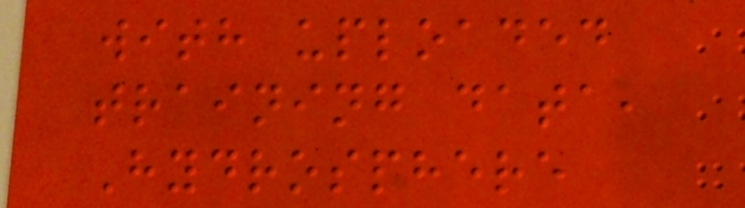with uploaded
training data,
Hydrosphere
